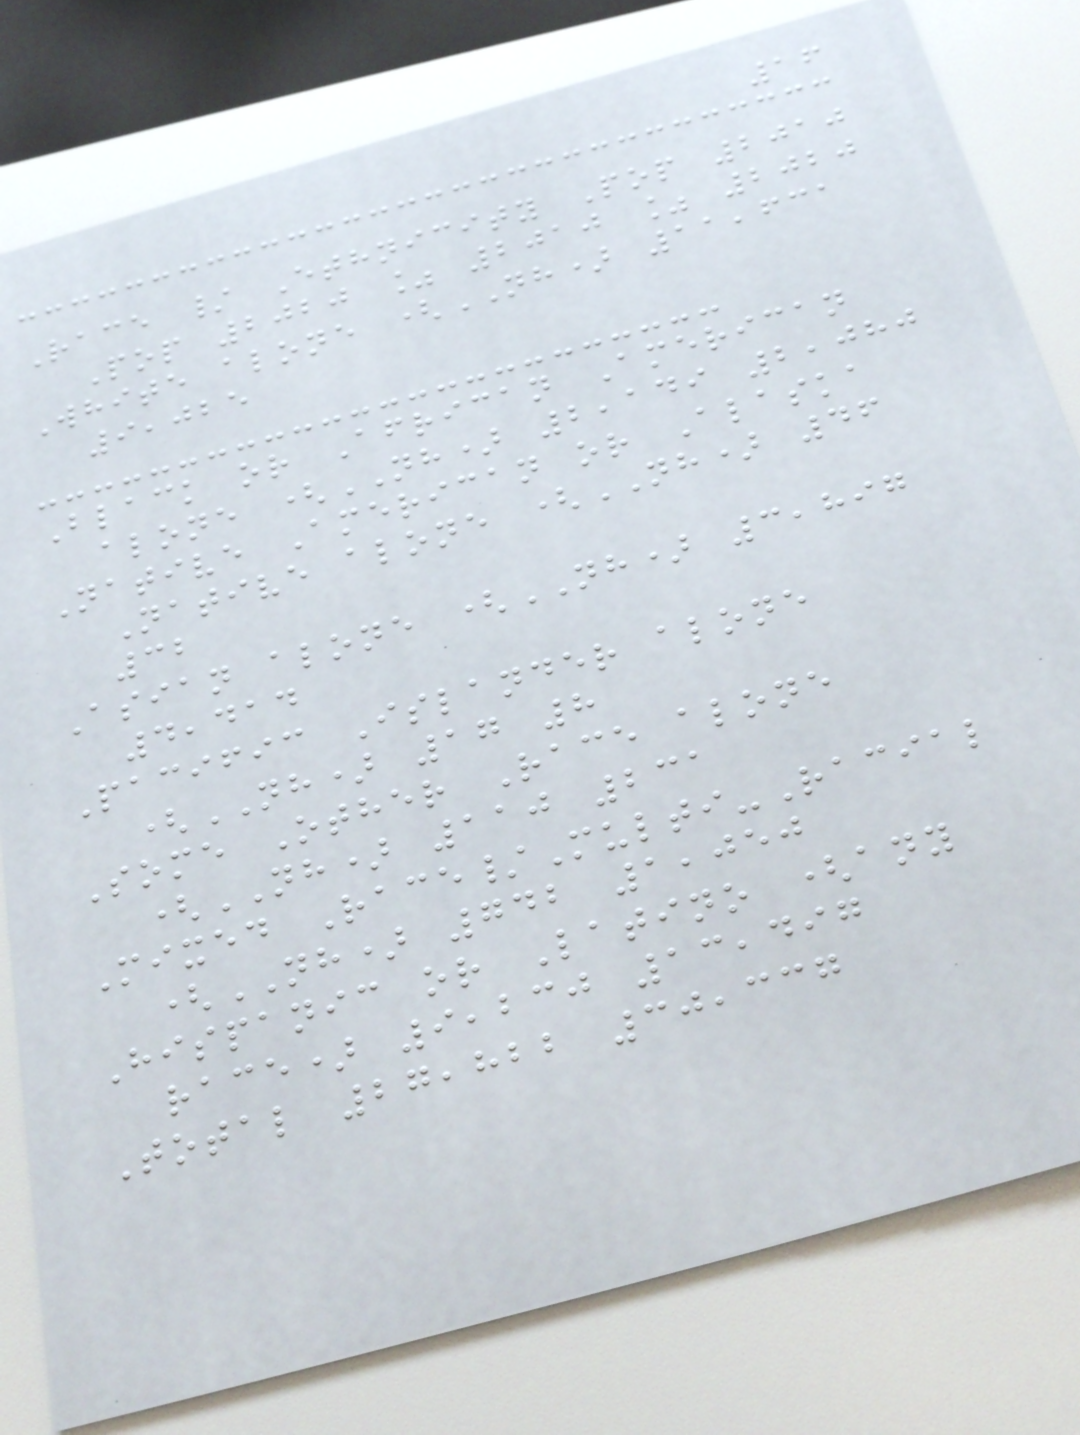16
Race / Ethnicity Pop 2010
Pop 2020 % 2010 % 2020
White alone (NH) 11,631
9,025
Black or African American
alone (NH) 2,149 2,080
Native American or Alaska
Native alone (NH) 46
32
Asian alone (NH) 3,897
4,414
Pacific Islander alone
(NH) 17 8
Some Other Race alone
(NH) 110 231
Mixed Race/Multi-Racial
(NH) 742 1,050
Hispanic or Latino (any
race) 9,230 13,497
Total 27,822 30,337
